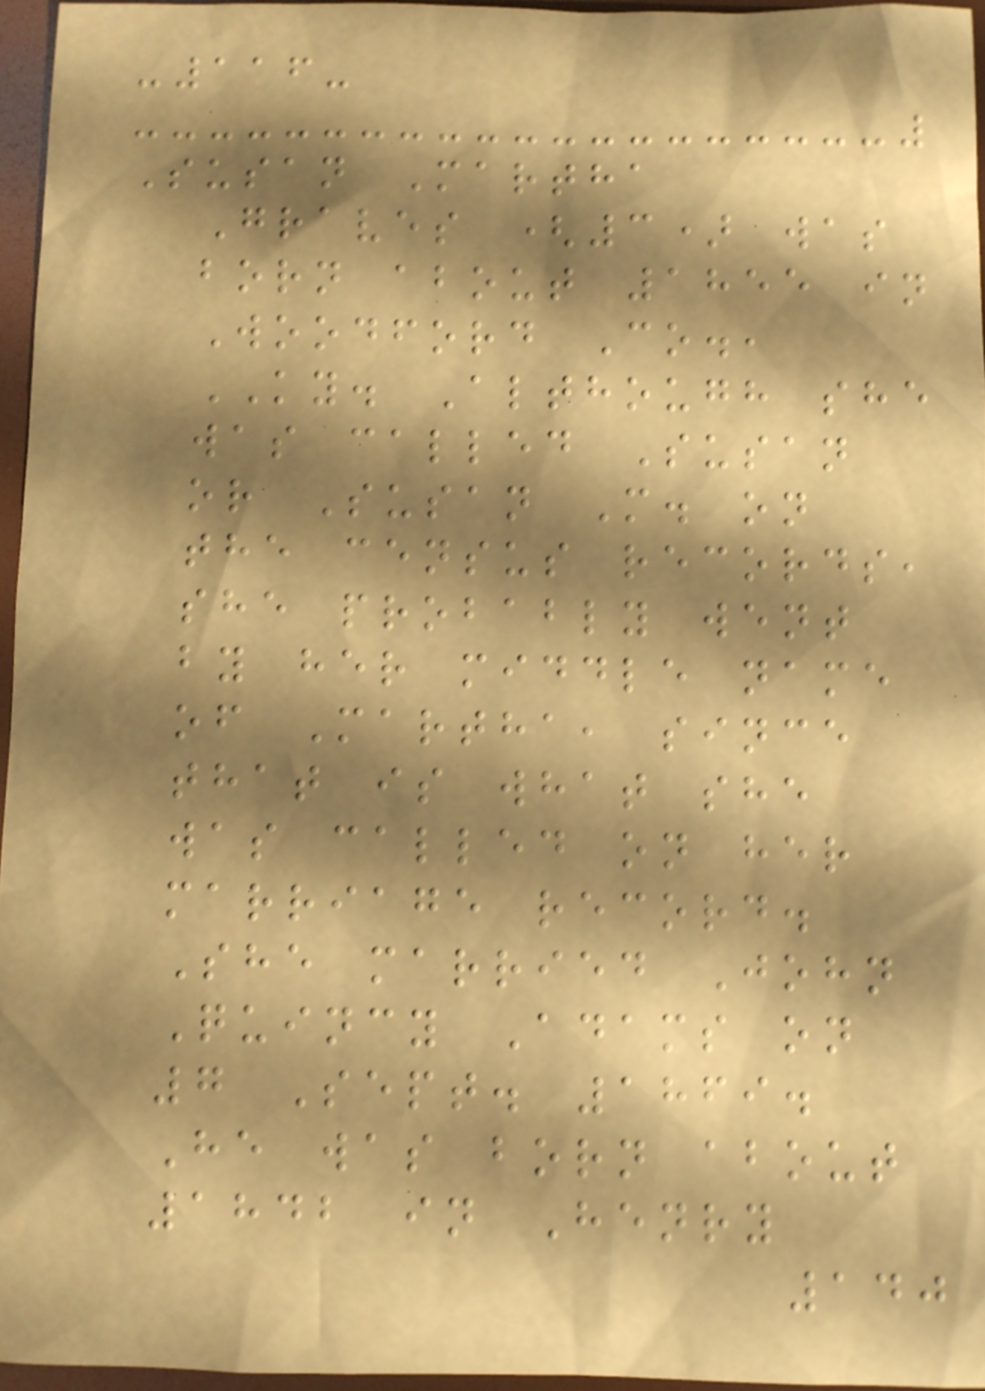-116-
Susan Martha
Graves (3) was
born about 1855 in
Woodford Co.,
KY. Although she
was called Susan
or Susan M. on
the census records,
she probably went
by her middle name
of Martha, since
that is what she
was called on her
marriage record.
She married John
Quincy Adams on
7 Sept. 1869.
He was born about
1842 in Henry
140
